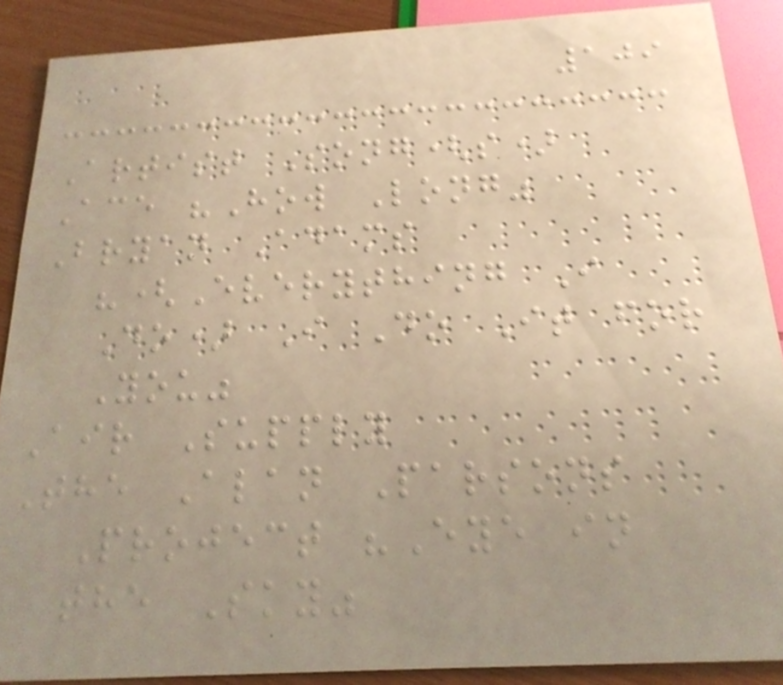109
Artist Song(s)
Ace "How Long"
Bryan Adams
"(Everything I
Do) I Do It for
You"
Air Supply
The Alan Parsons
Project "Eye in
the Sky"
